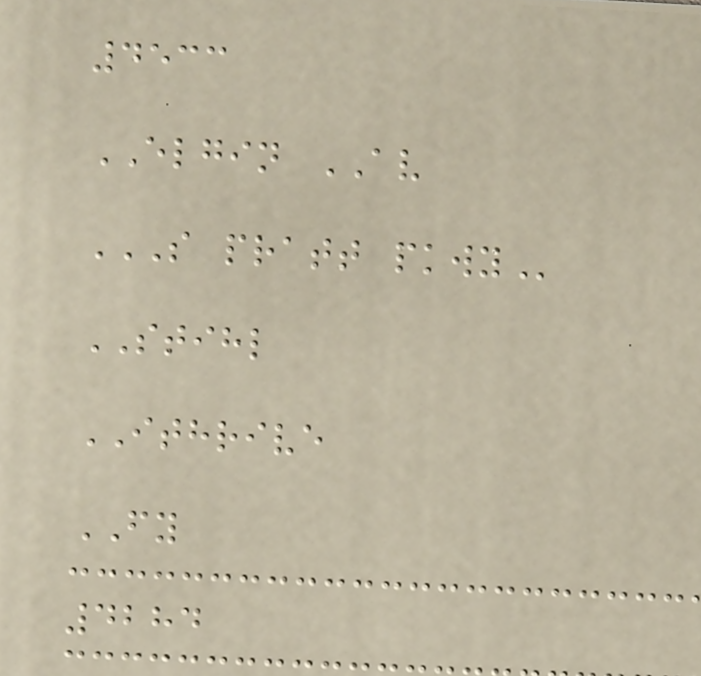4533
ELGIN AV
S PRATT PKWY
STIHL
ITHRIVE
FY
4284
